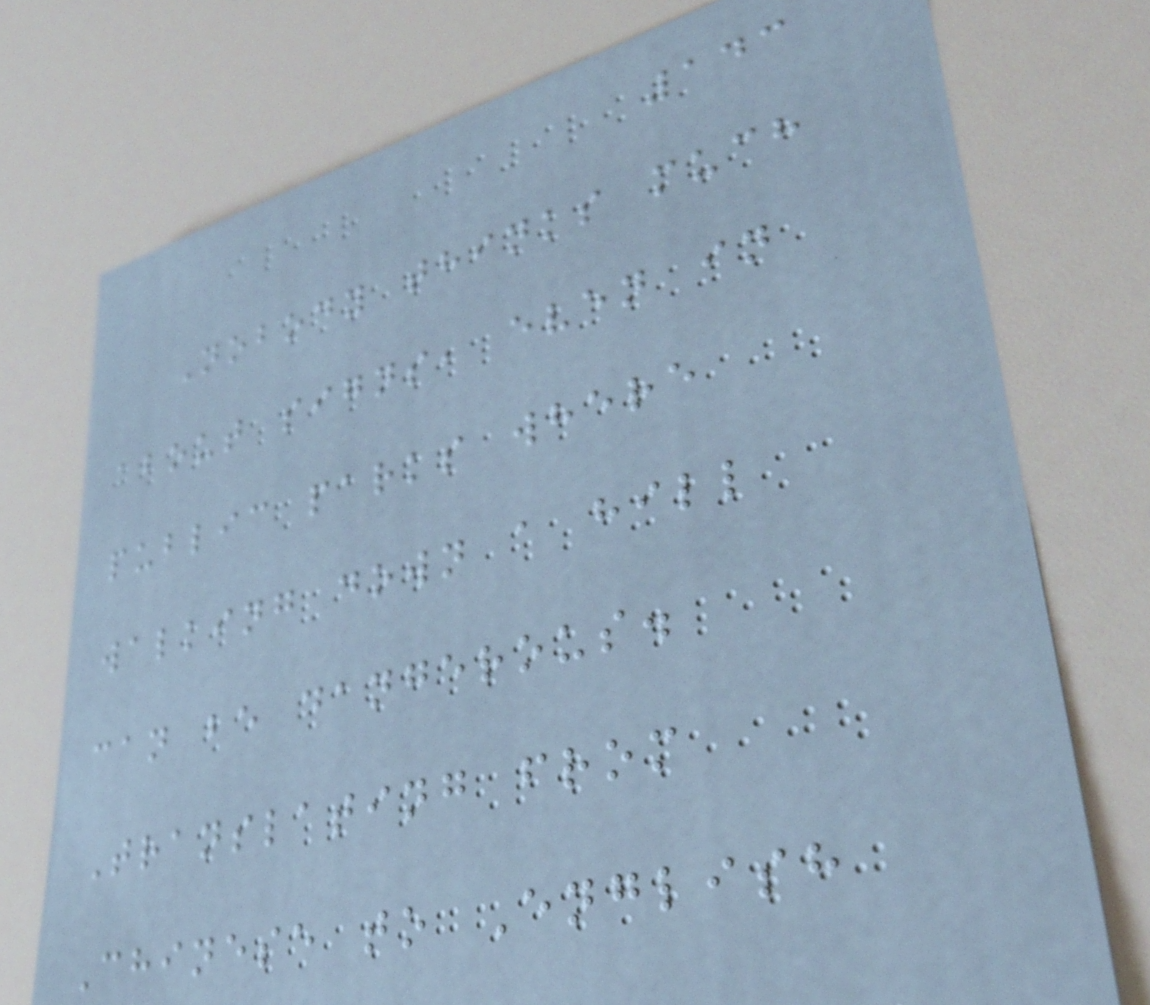143
Nobody thinks much
about signs, even in
public parks where
walking down a hill
can be dangerous.
Translating from
Chinese to English
